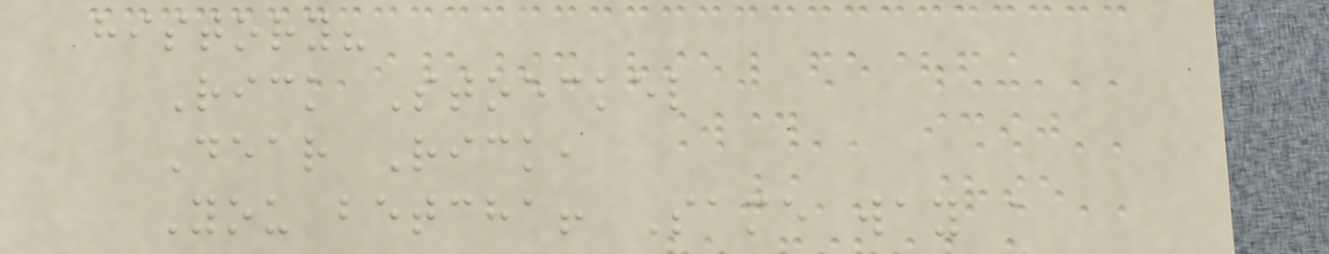history?
Rick Stoeckel
Dear Rick,
You betcha! Same way a
